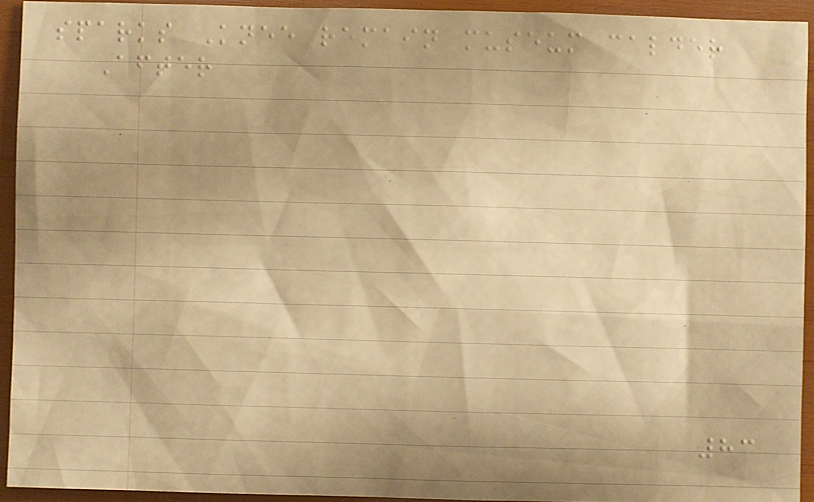sparks Knee remain museum calder
After
83
